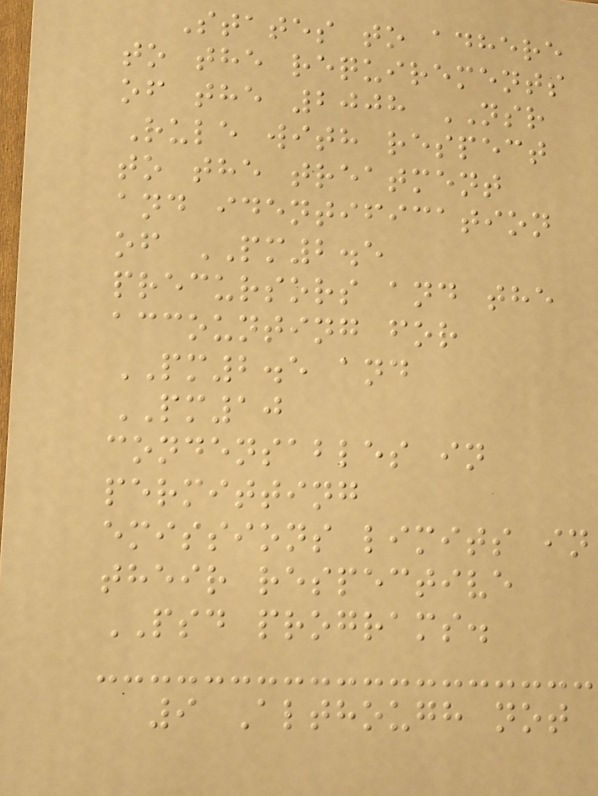States to adhere
to the requirements
of the 2008 NSR
Rule with respect
to the treatment
and identification
of PM2.5
precursors and the
accounting for
PM2.5 and
PM10
condensables in
permitting
emissions limits in
their respective
PSD programs.
9 Although not
